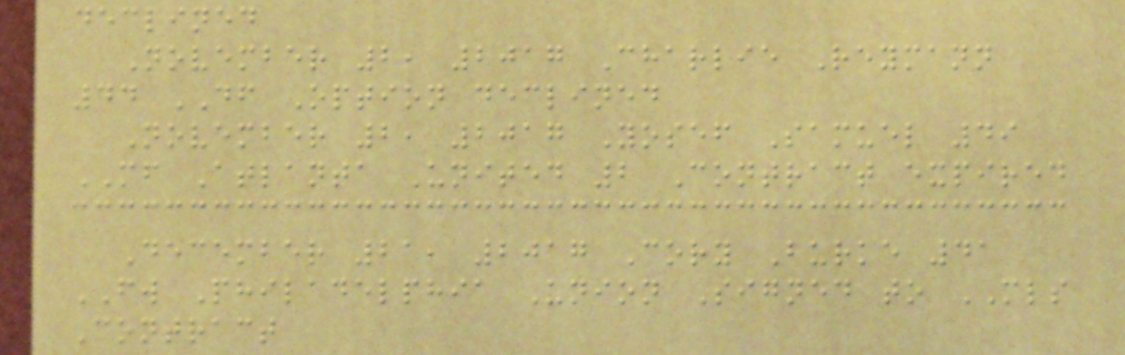declined
November 2, 2017 Charlie Reymann
44 DF Option declined
November 2, 2017 Yosef Samuel 49
MF Atlanta United 2 Contract expired
December 21, 2017 Cory Burke 41
FW Philadelphia Union Signed to MLS
Contract
